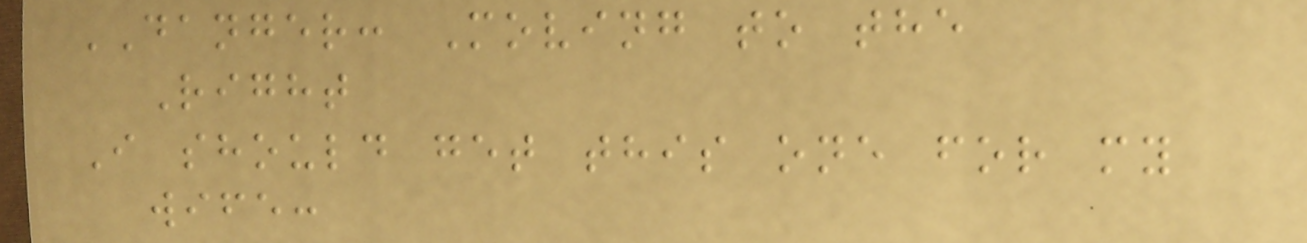DANGER: Moving to the
Right
I should get this one for my
wife:
